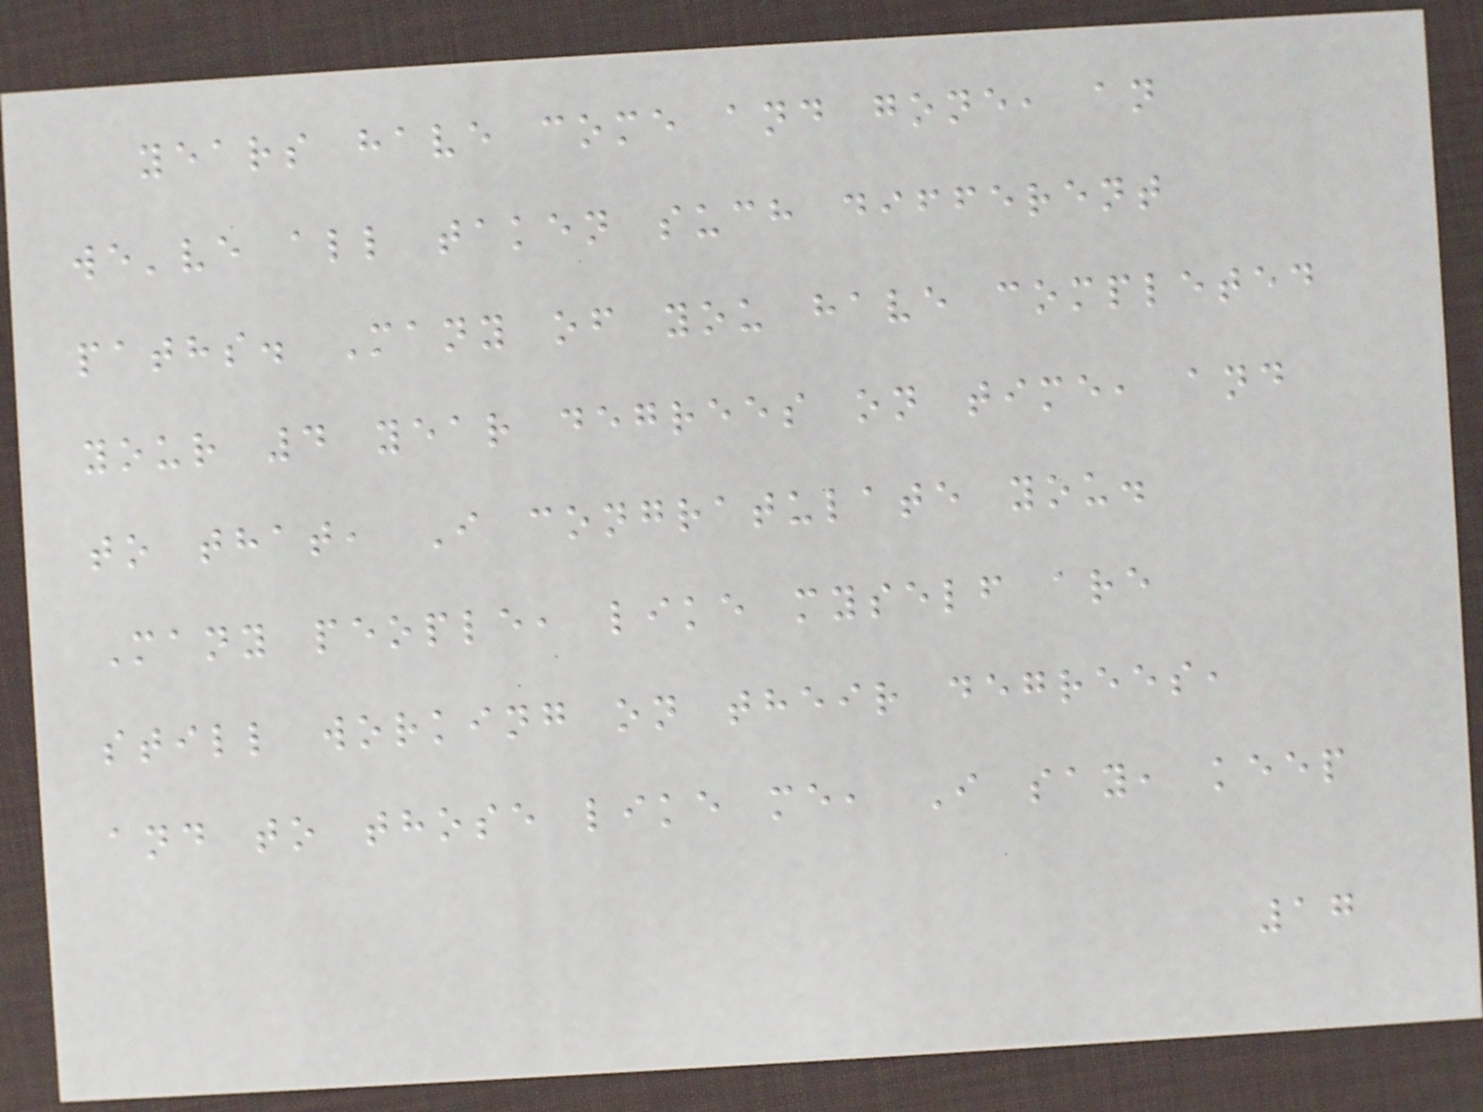years have come and gone, an
we've all taken such different
paths. Many of you have completed
your 4 year degrees on time, and
to that, I congratulate you.
Many people, like myself are
still working on their degrees,
and to those like me, I say, keep
17
